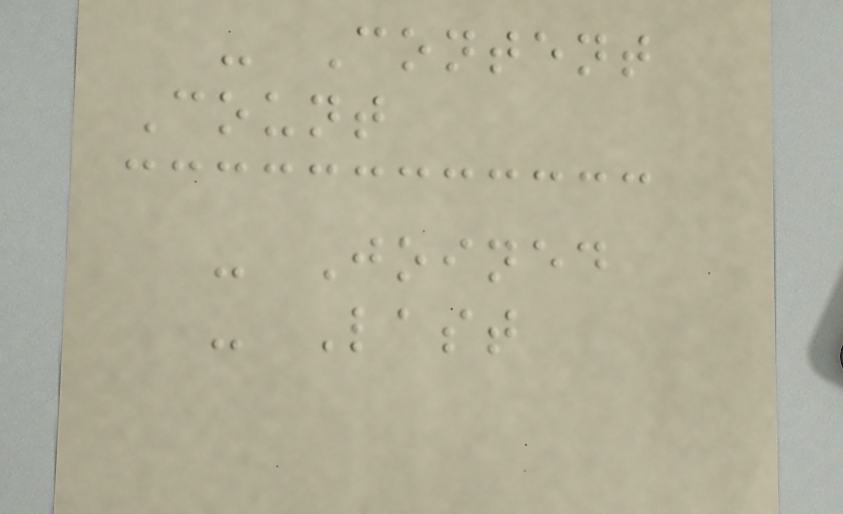- Content
Count
- Joined
- Last
